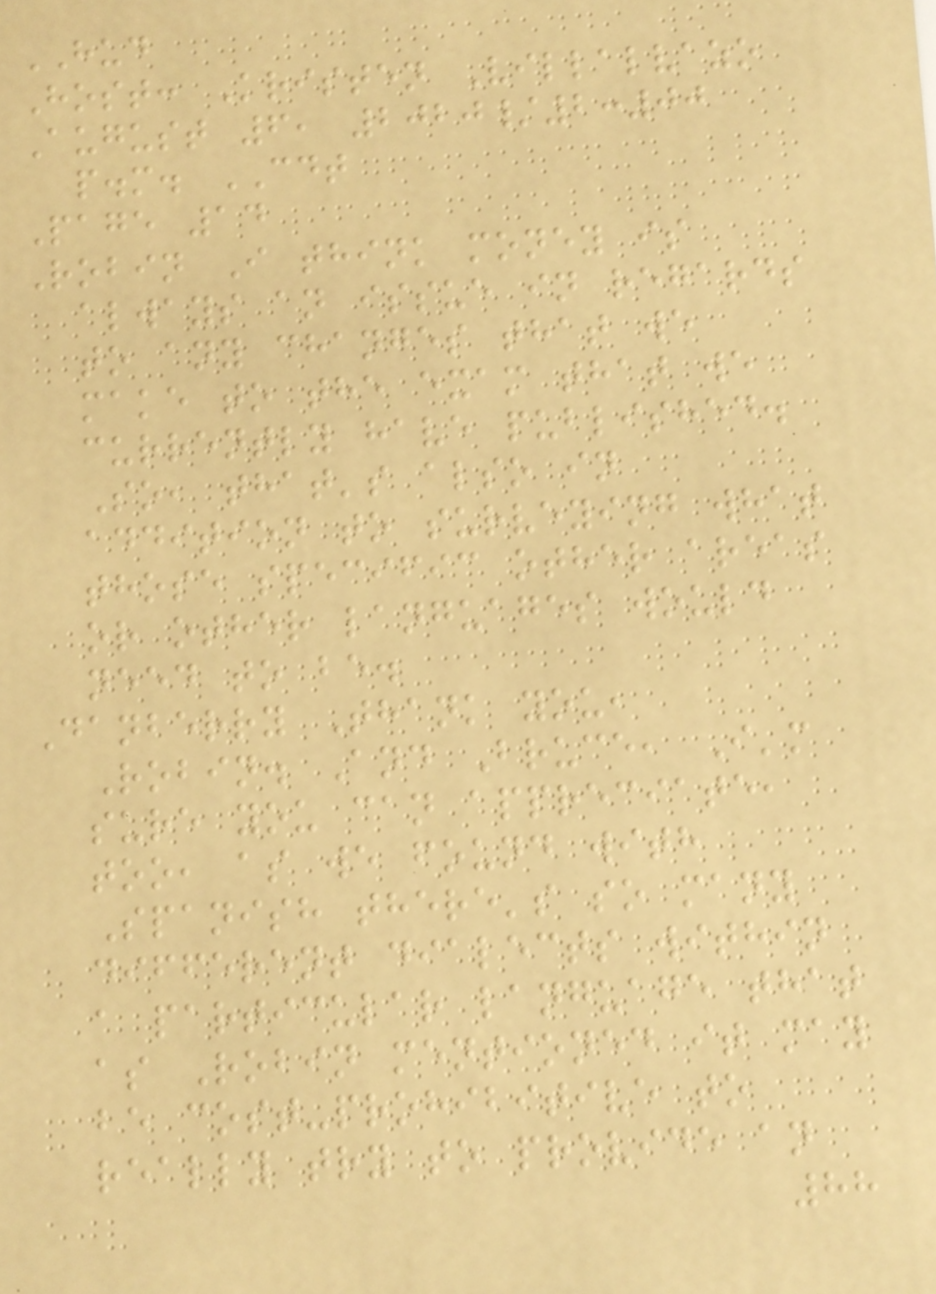HUD
Host: Kristen Villalvazo
August 6, 2020/2:00
p.m. CDT
Page 14
Robin I think money is
always an issue in regards
to any changes that we
make to the exam that we
currently have published.
So, that's also in
addition to surveying what
those specific other areas
or other languages would
need to be.
Danberry Thank you,
Robin. And Bruce, I'm
sure you can appreciate,
too, as we found with
Spanish there's so many
different dialects within
a particular language that
as Robin mentioned it may
be cost-prohibitive to
really try to provide an
88
